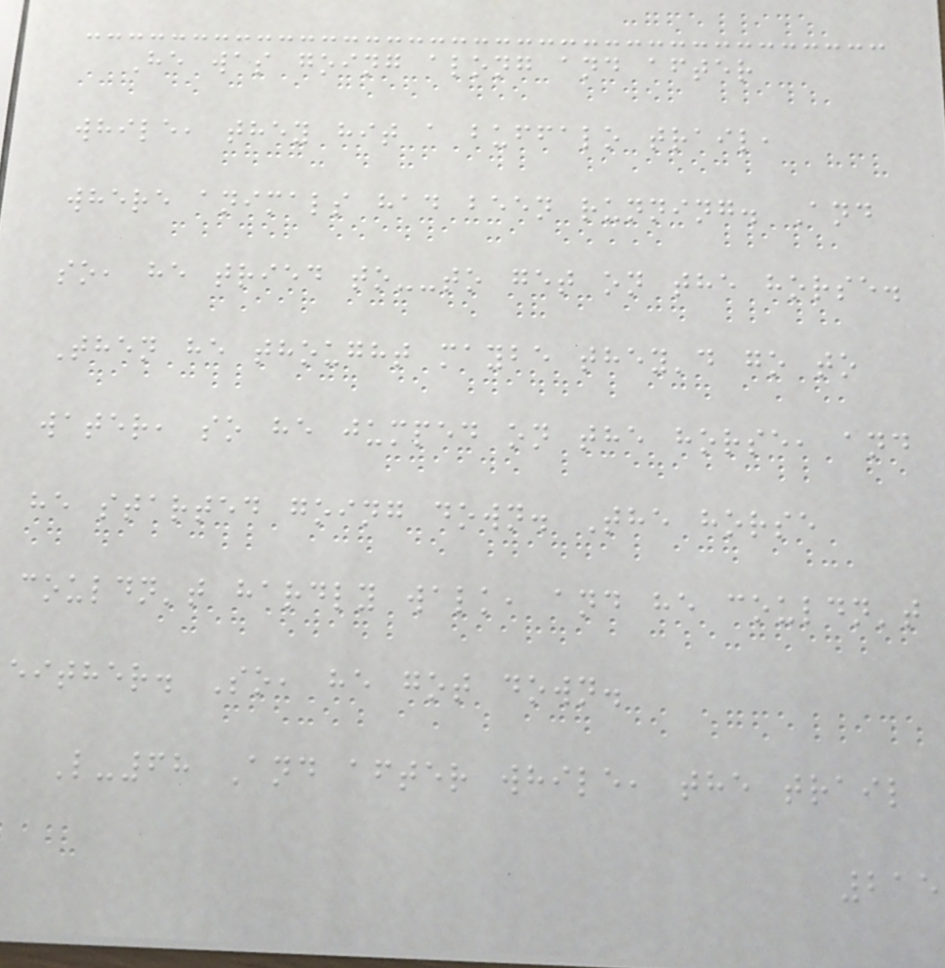He was going along and after
while, they hit a buffalo trail,
where animals had been running. And
so, he tried to--to get on the horse.
Then he thought maybe they'd go to
water, so he jumped on the horse, and
he started going down. The horse
couldn't hardly walk, and he couldn't
either. So, he got down.
L-68 And after while, the trail
215
